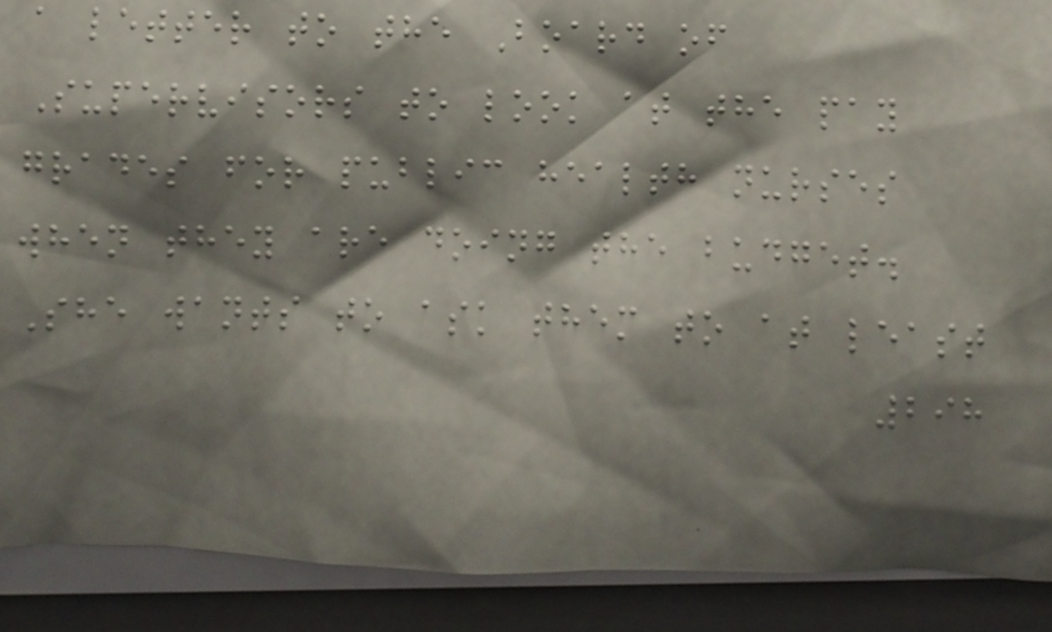a letter to the Board of
Supervisors to look at the pay
grades for public health nurses
when they are doing the budget.
She wants to ask them to at least
298
